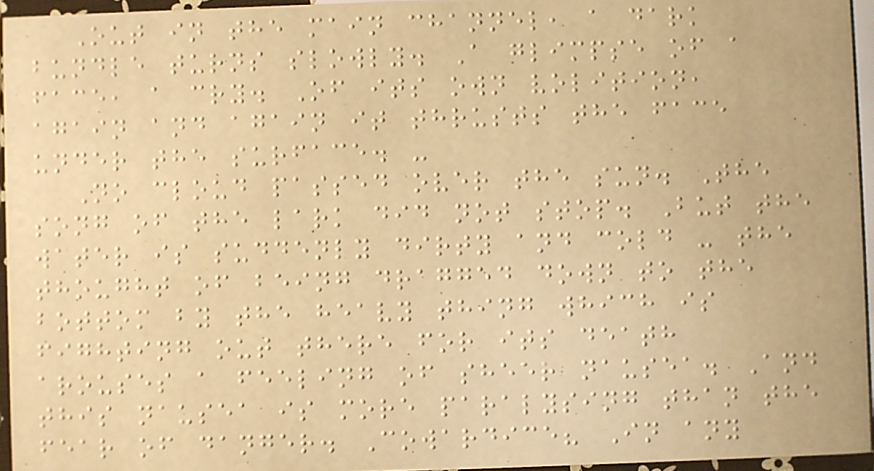Out in the main channel, a dark
bundle turns slowly. A glimpse of a
face, a cry. Of its own volition,
again and again it thrusts the face
under the surface. -
No cloud passed over the sun. The
song of the lark did not stop. But the
water is suddenly dirty and cold - the
thought of being dragged down to the
bottom by the heavy thing which is
fighting out there for its death
arouses a feeling of sheer nausea. And
this nausea is more paralysing than the
fear of danger. Cowardice? In any
